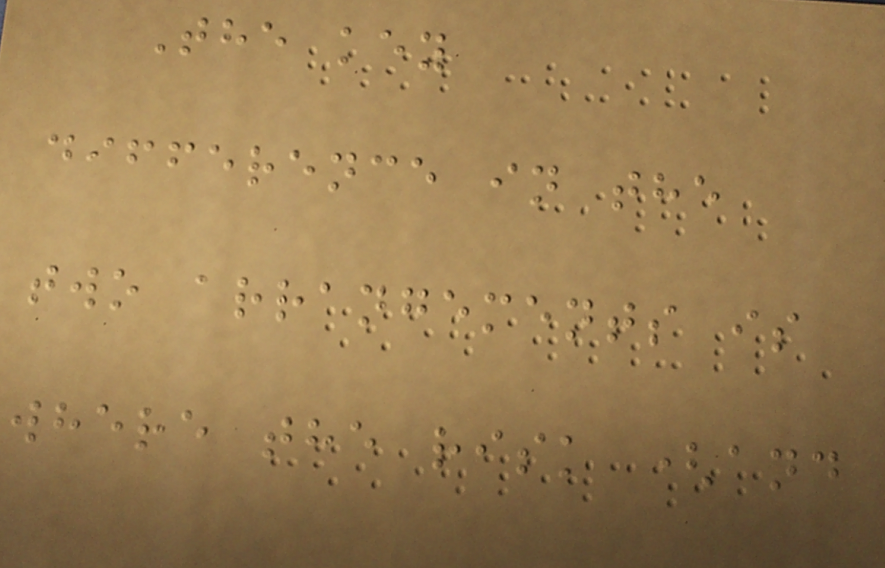The key
difference in the
two arrangements is
where the risk (and
